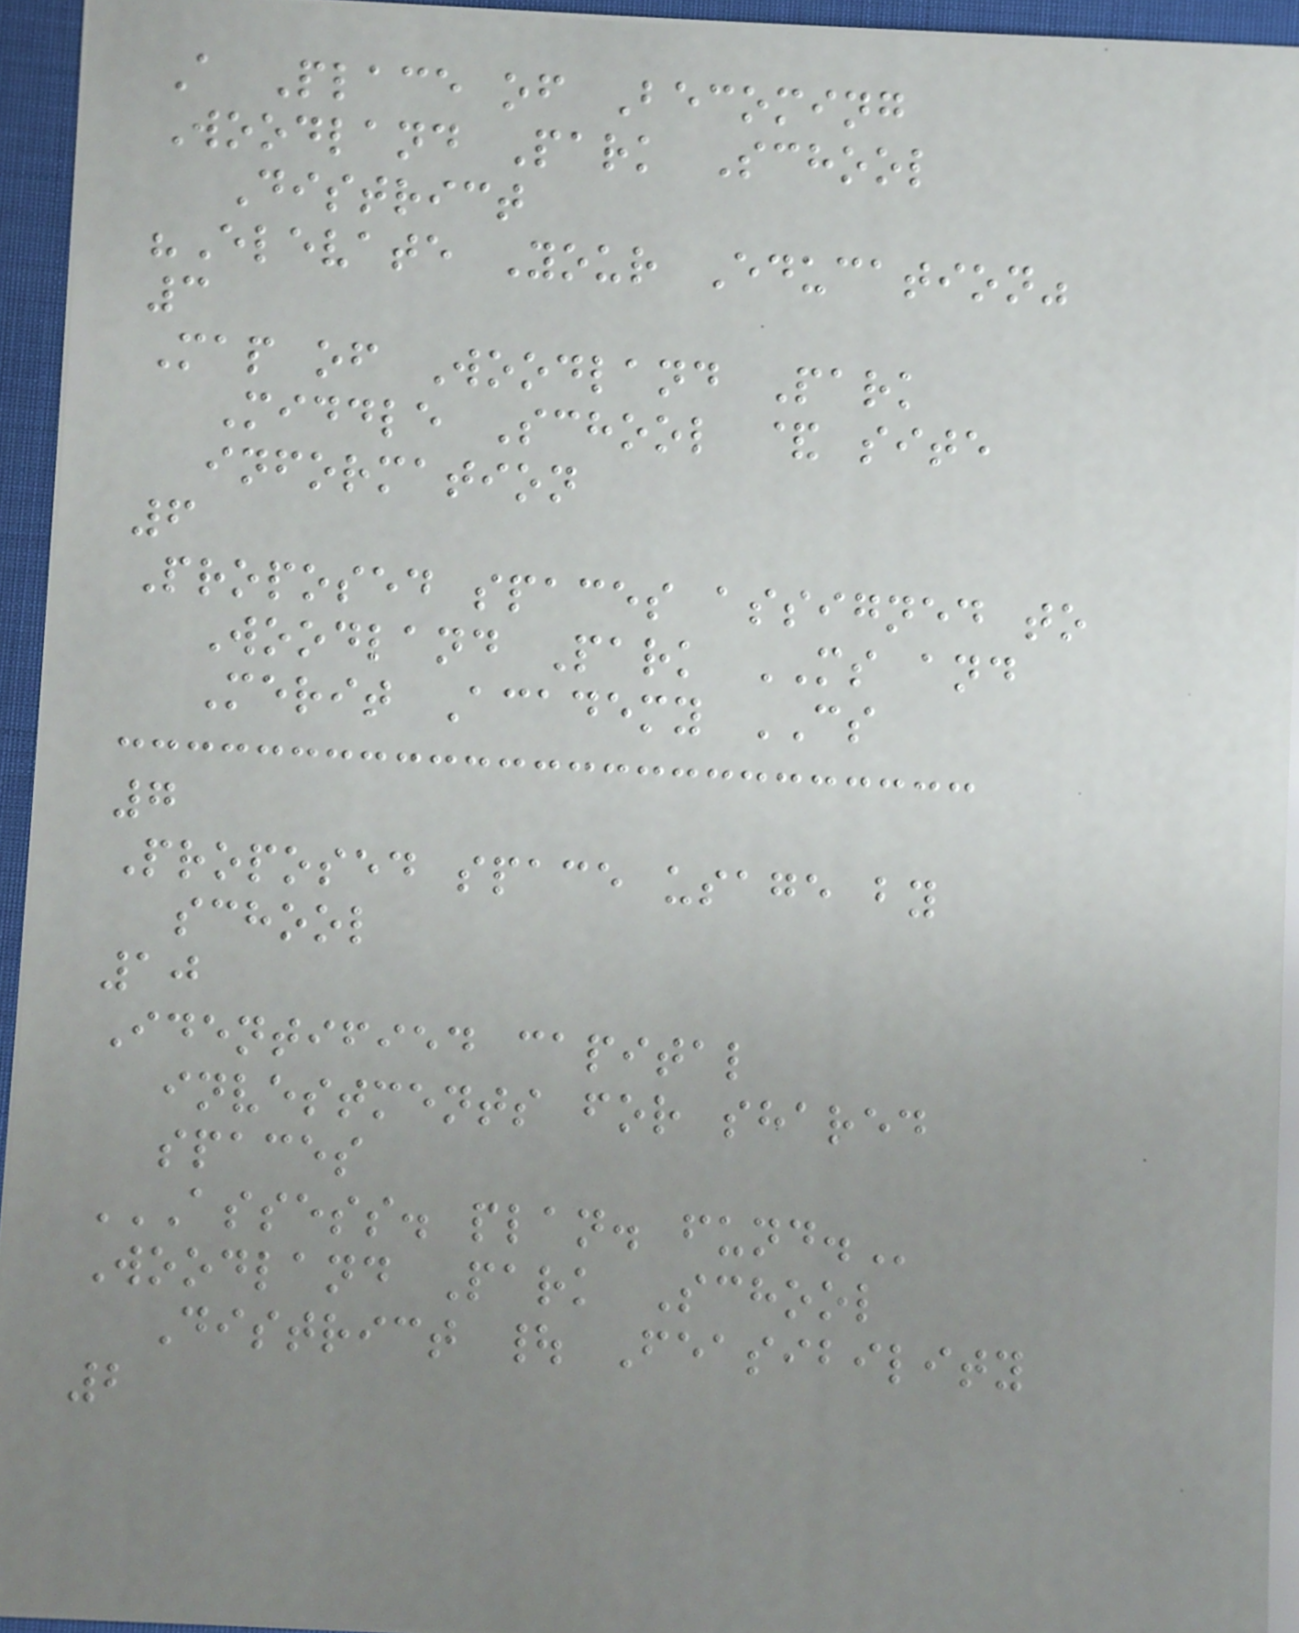A Place of Becoming
Woodland Park School
District
"Elevate Your Education"
3
Map of Woodland Park
Middle School & site
information
6
Proposed spaces assigned to
Woodland Park MS and
Merit Academy CS
7
Proposed space usage by
school
10
Identified capital
investments for shared
spaces
ASSESS. PLAN. FUND.
Woodland Park School
District | Feasibility
2
